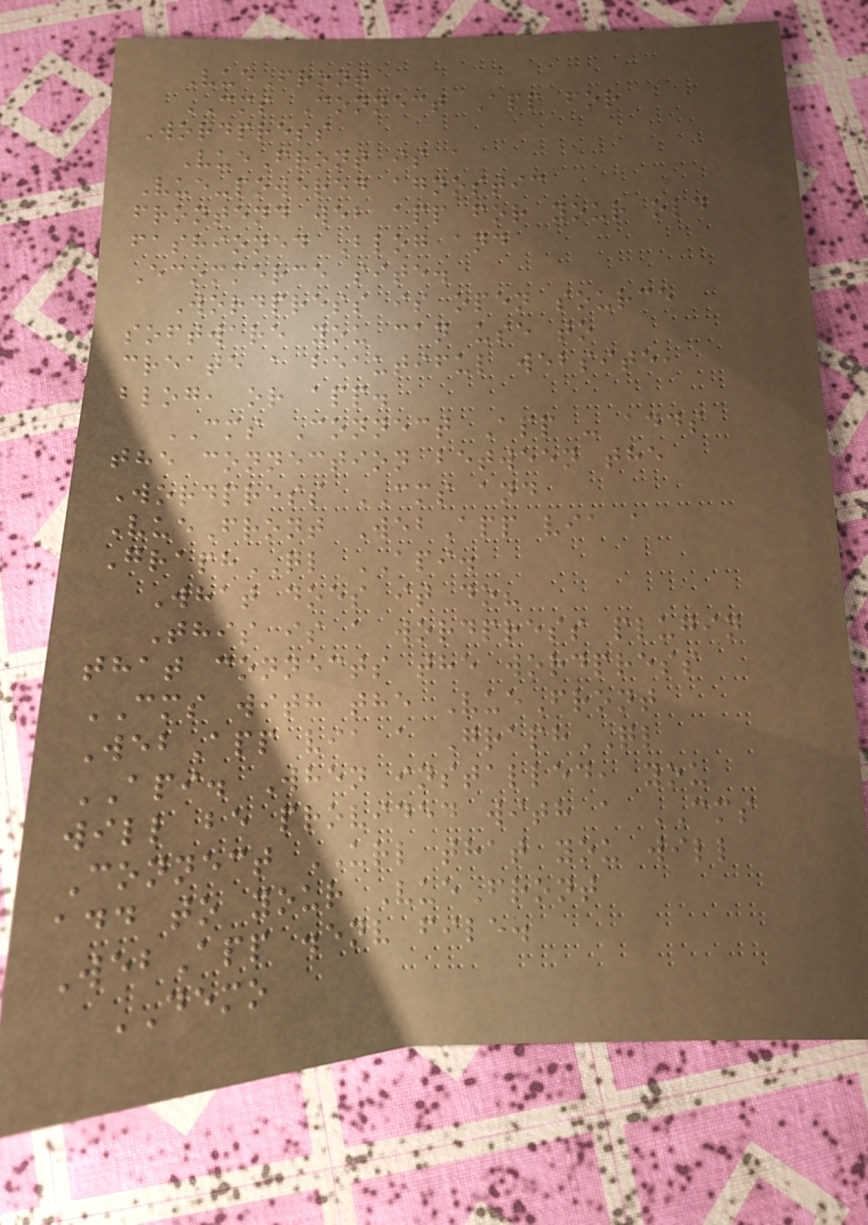VueFront
CMS Connect App for
Wordpress
VueFront is a
Vue-powered agnostic
frontend web app for your old
fashioned Blog and
Ecommerce site.
Wordpress is open source
software you can use to
create a beautiful website,
blog, or app.
CMS Connect App - adds
the connection between the
Wordpress CMS and
VueFront WebApp via a
GraphQL API.
What does it do?
This is a wordpress plugin
that connects the wordpress
CMS with the VueFront
WebApp via a GraphQL
API. When installed, you
will be provided with a CMS
Connect URL that you will
add to your VueFront
WebApp .env file.
DEMO
